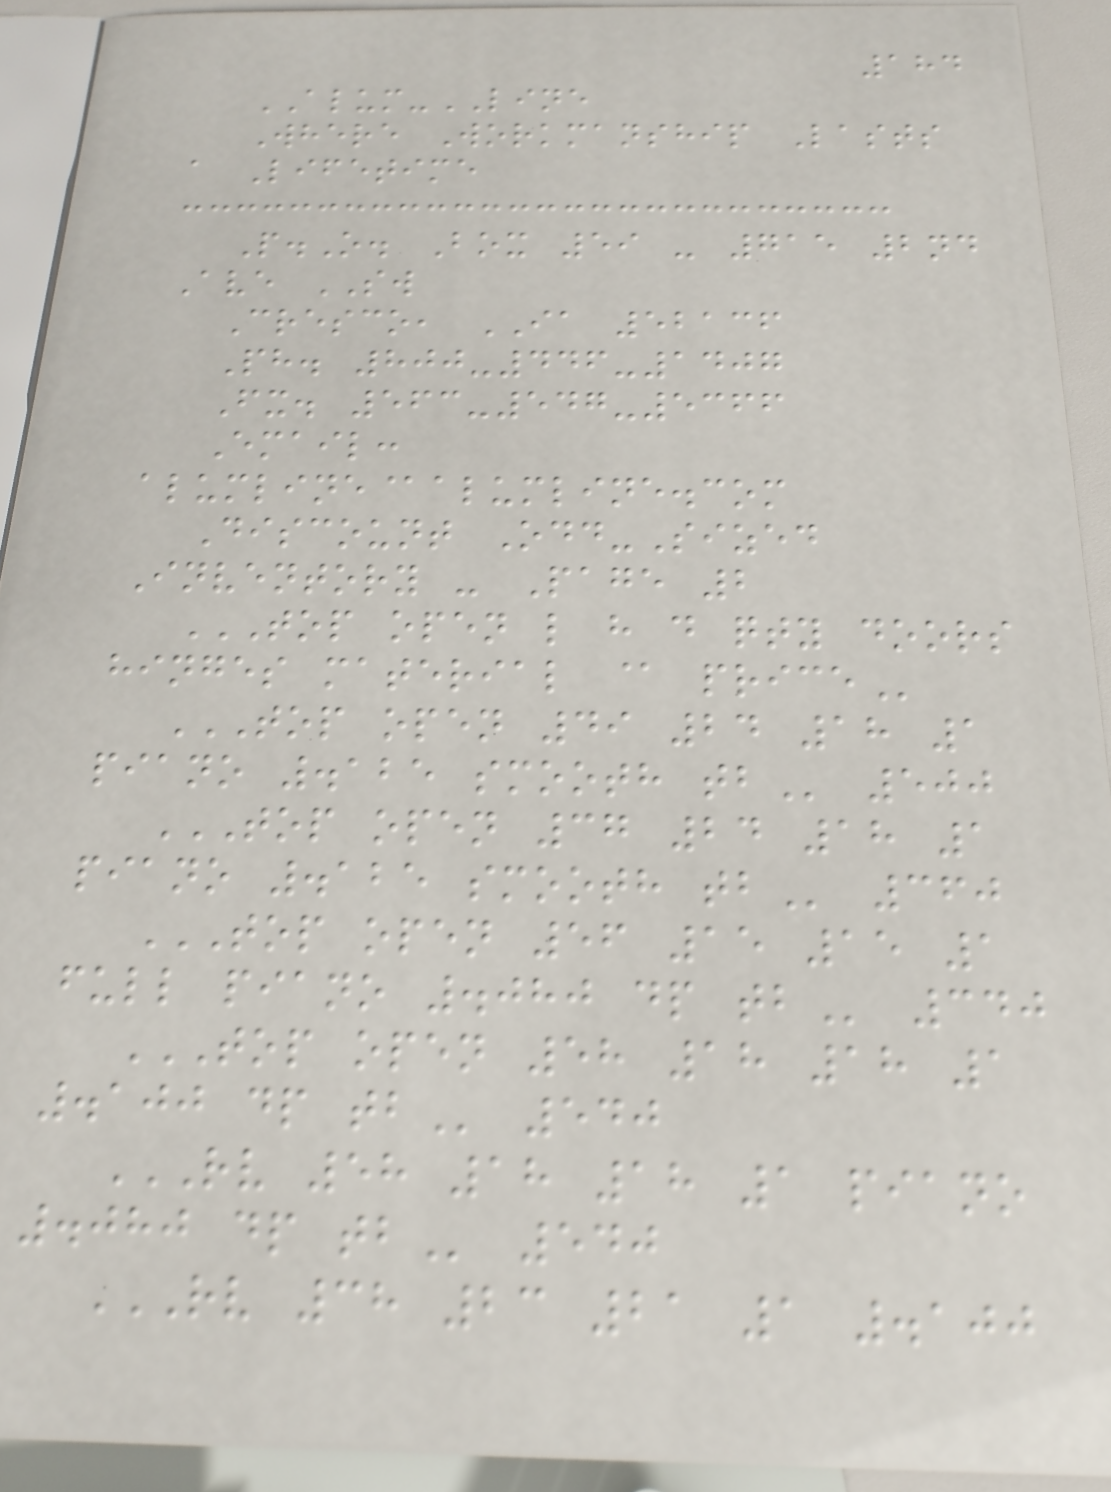184
ALUM-LINE
Where Workmanship Lasts
a Lifetime
P.O. Box 59 - 715 2nd
Ave SW
Cresco, IA 52136
Ph. 800-446-1407
Fx. 563-547-5366
Email:
alumline@alumline.com
Discount Odd-Sized
Inventory - Page 2
TOP OPEN L H D QTY DOORS
HINGES MATERIAL @ PRICE
TOP OPEN 49 24 18 1
PIANO .125 SMOOTH TB 500
TOP OPEN 37 24 18 1
PIANO .125 SMOOTH TB 360
TOP OPEN 56 15 15 1
FULL PIANO .080 DP TB 340
TOP OPEN 58 18 18 1
.100 DP TB 540
RV 58 18 18 1 PIANO
.080 DP TB 540
RV 38 23 21 1 .100
